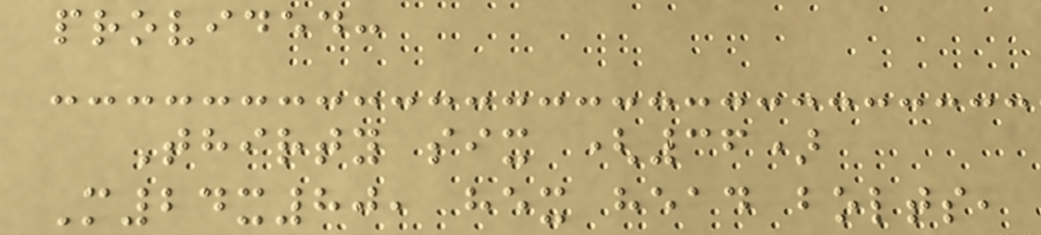provided:
Thirty six (36)
M24x80, hex head bolts,
